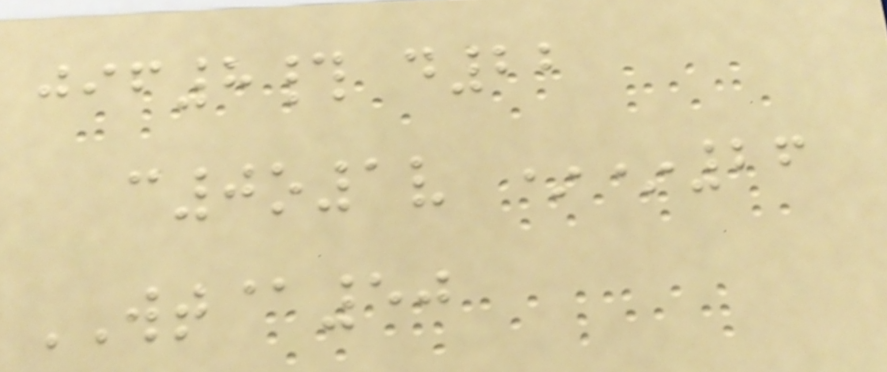jif8# d22
c0o1v **26
WT@50
